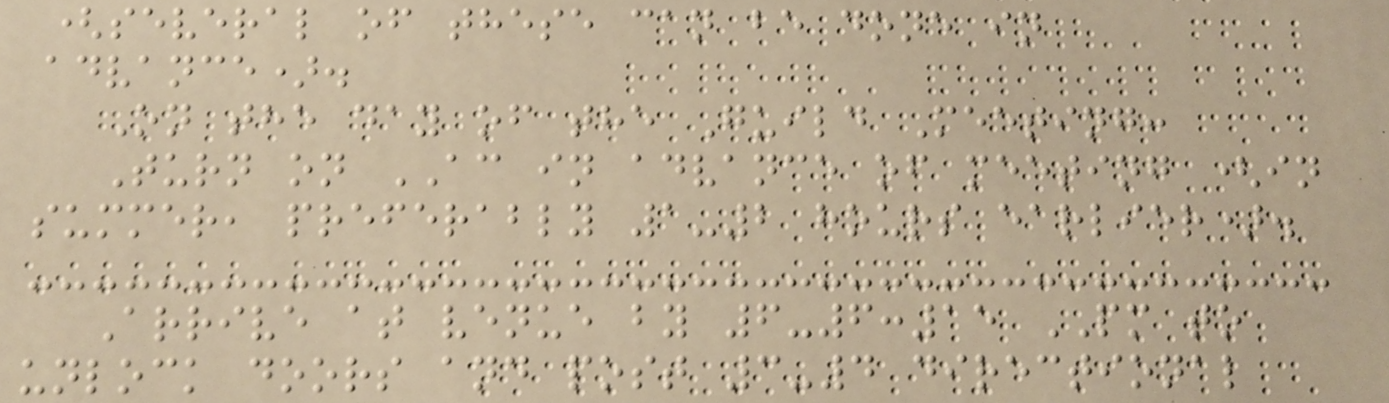(several of these can be done in
advance).
On the day of the Guild Meeting:
Turn on AC in advance of meeting (in
summer, preferably 1-2 hours earlier).
Arrive at venue by 6-6:15 PM to
unlock doors and post 3-4 directional
